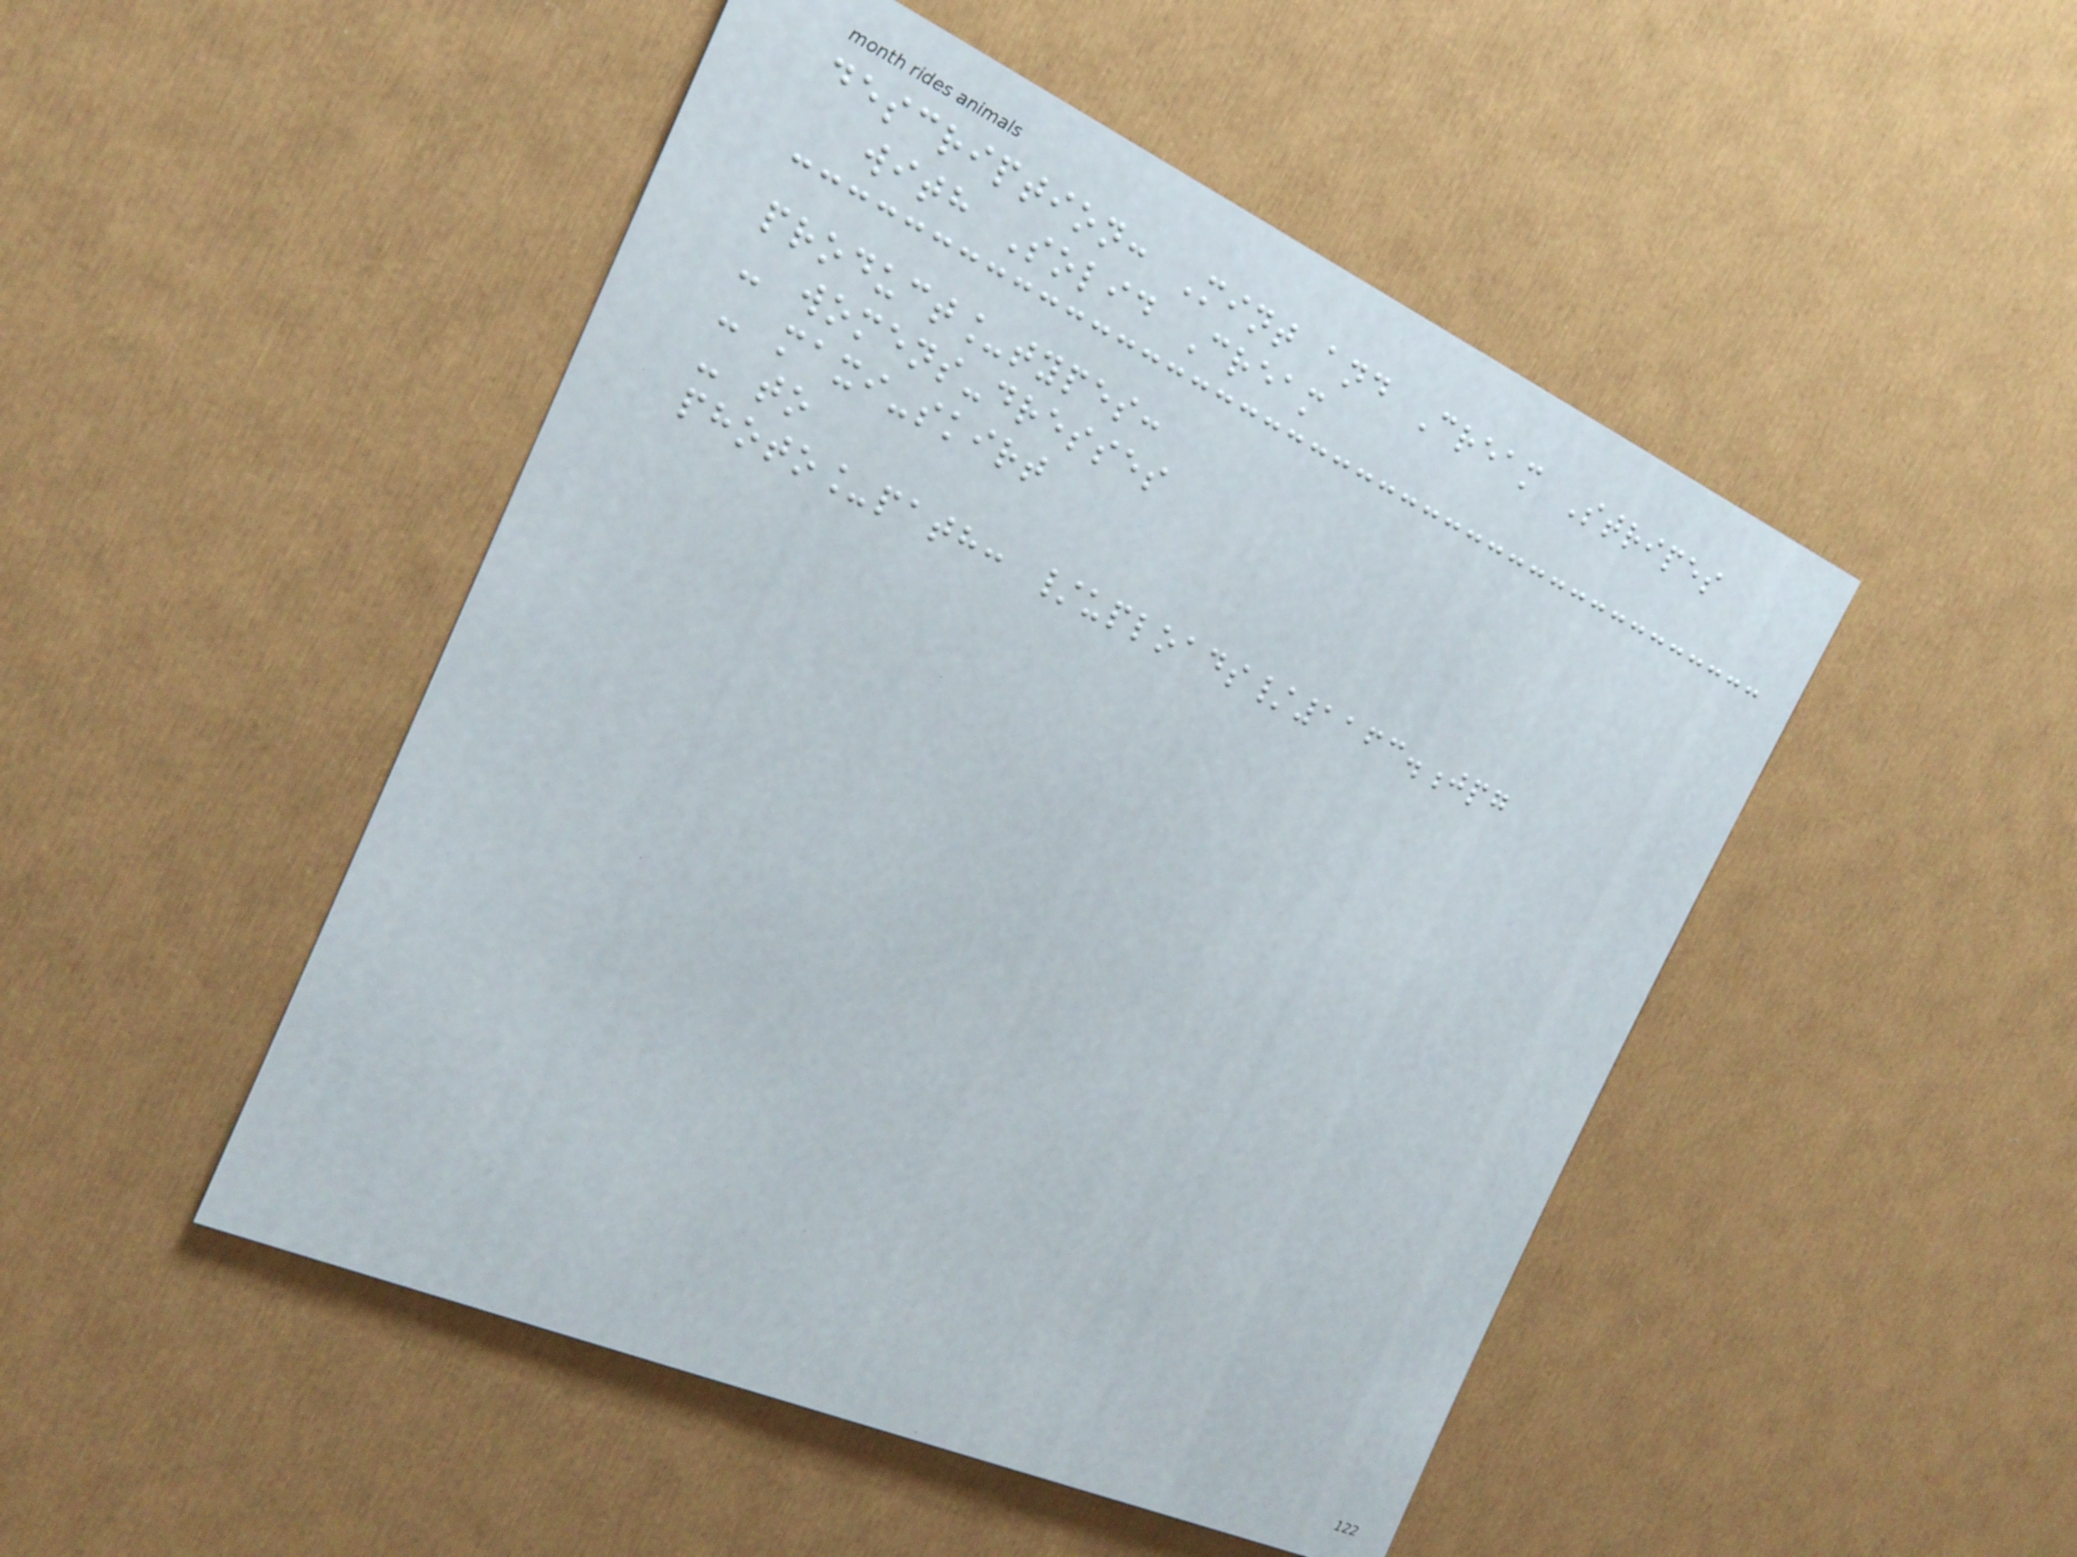description: Mint and Cream Stripes
with Solid Cream
product_types:
- womens-dresses
- maxi-skirt
- to
photo_path: /uploads/1163.jpg
